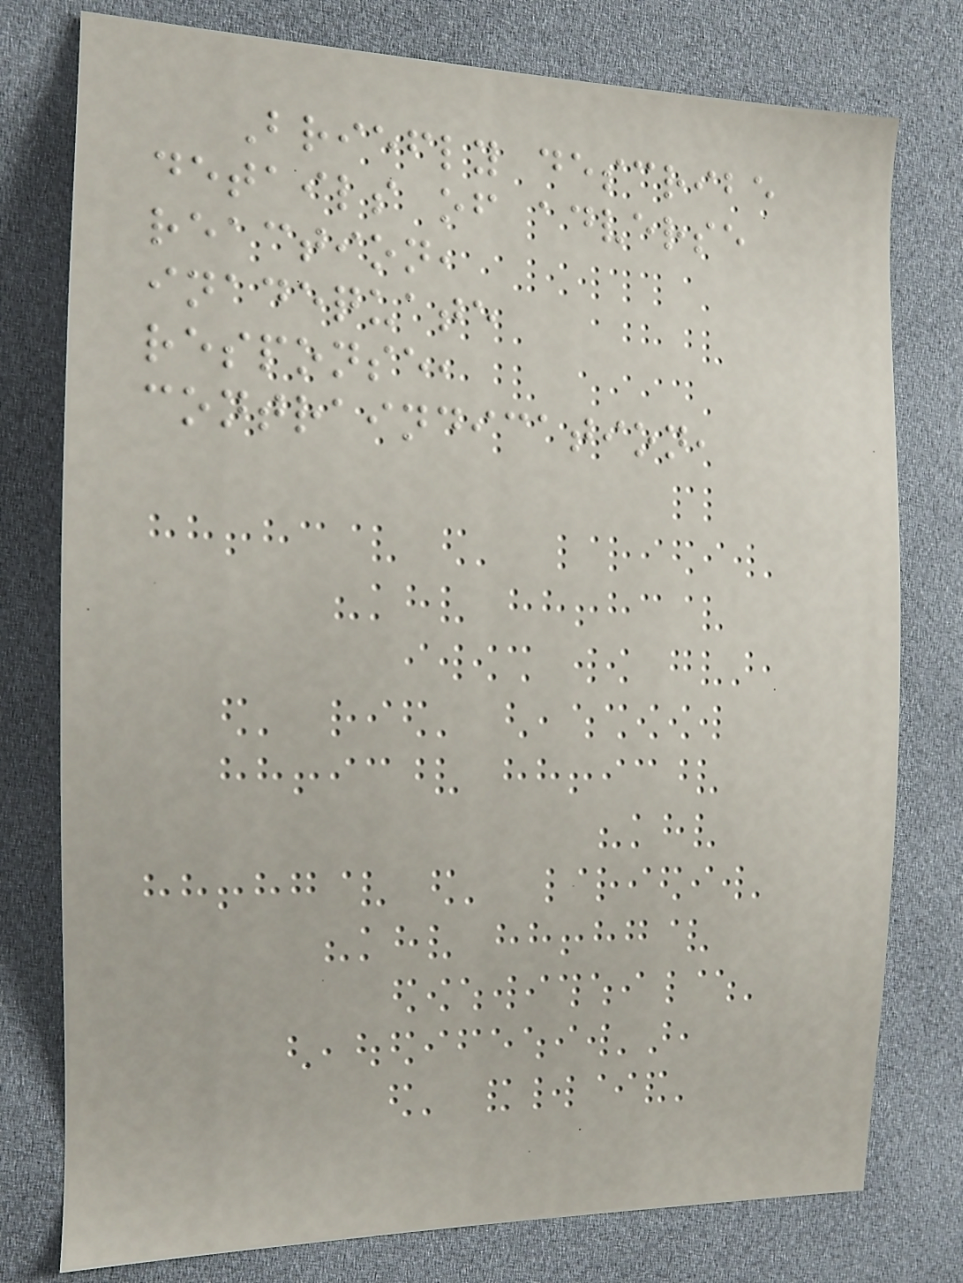Briefly describe
details of adverse
reaction,
inadequate
response,
contraindication,
